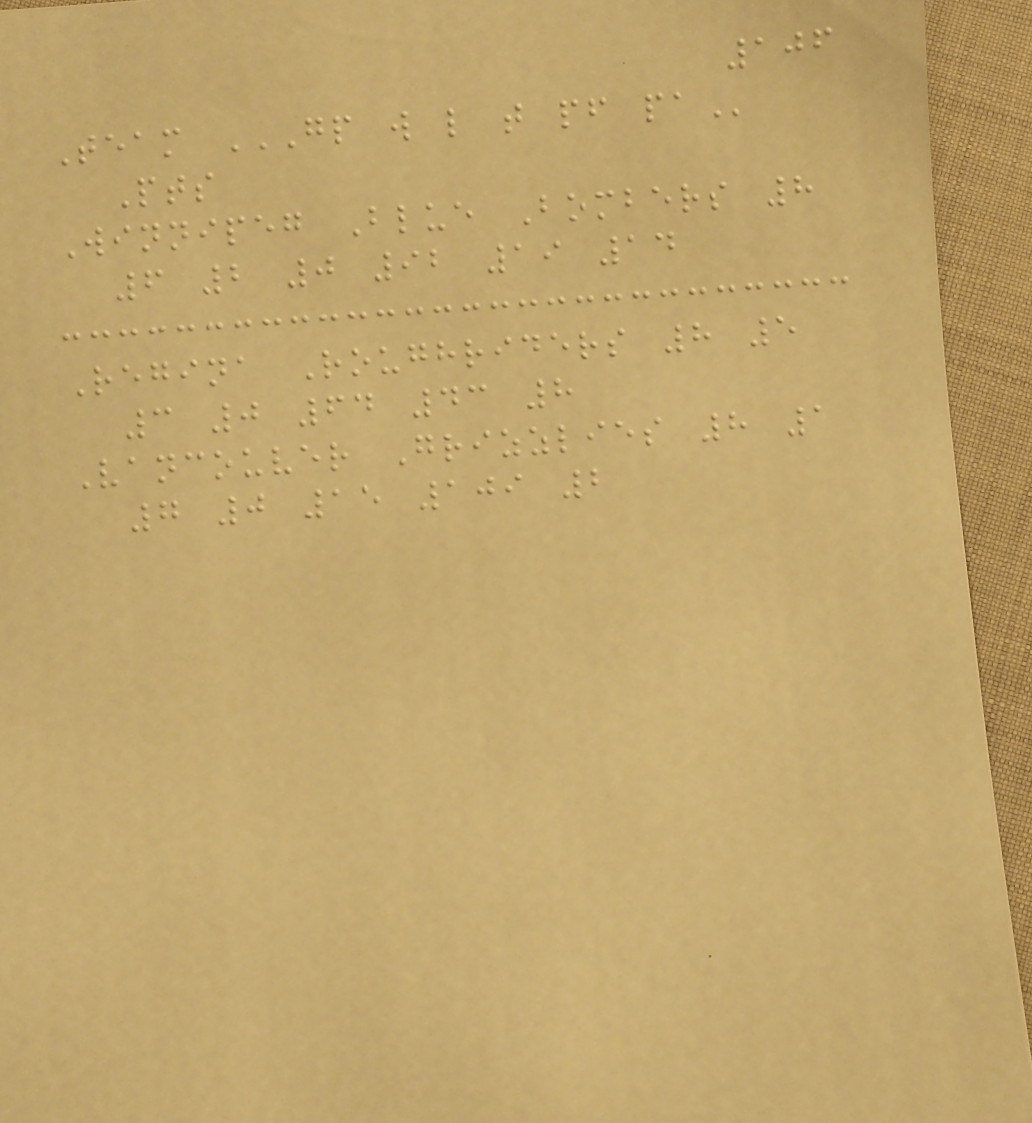106
Team GP W L T PF PA
Pts
Winnipeg Blue Bombers 8
6 2 0 92 19 14
Regina Roughriders 8 5
3 0 64 43 8
Vancouver Grizzlies 8 1
7 0 15 109 2
